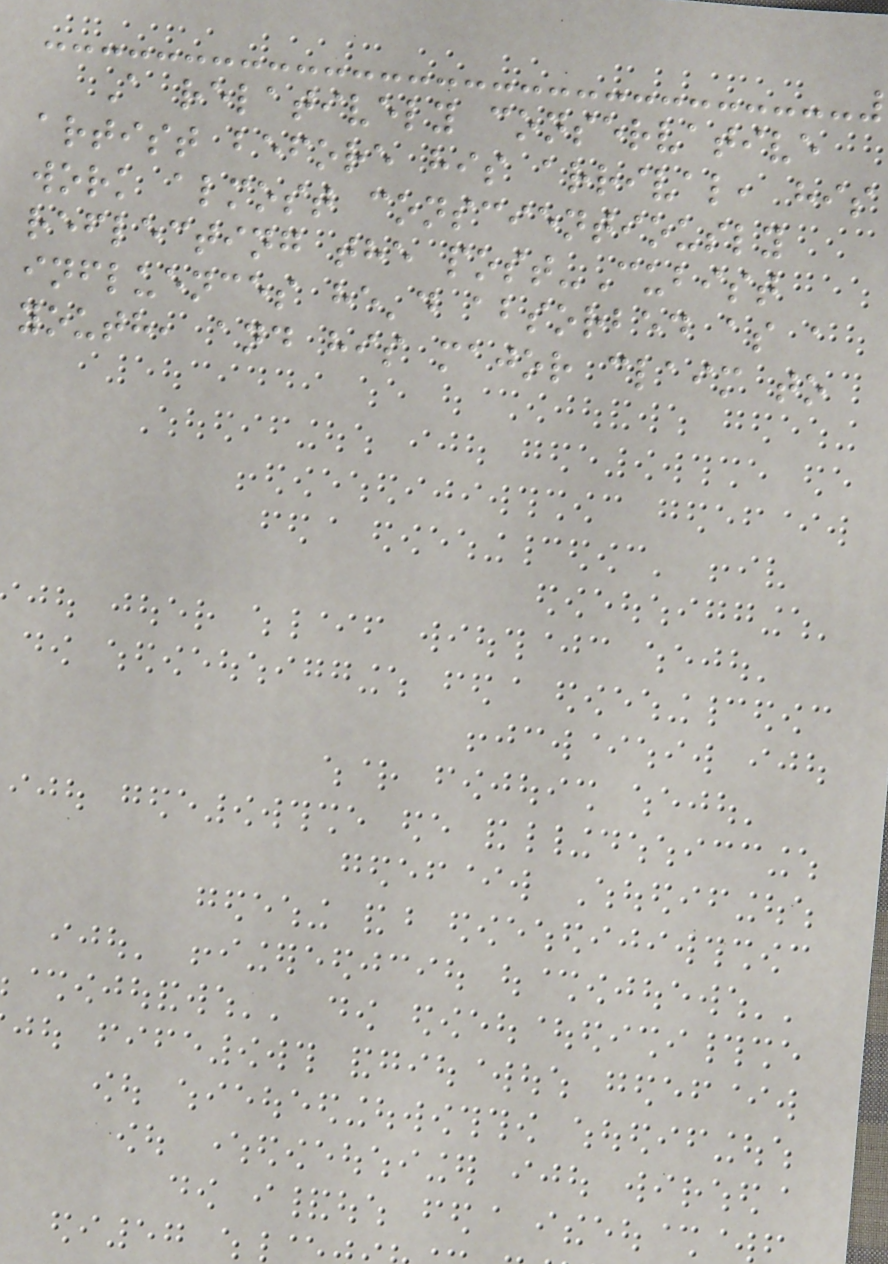A relatively conservative
artist before his arrival, his
work almost conscientiously
reflecting the post-Cubist
influences he'd absorbed as a
youth, and his major claim to
